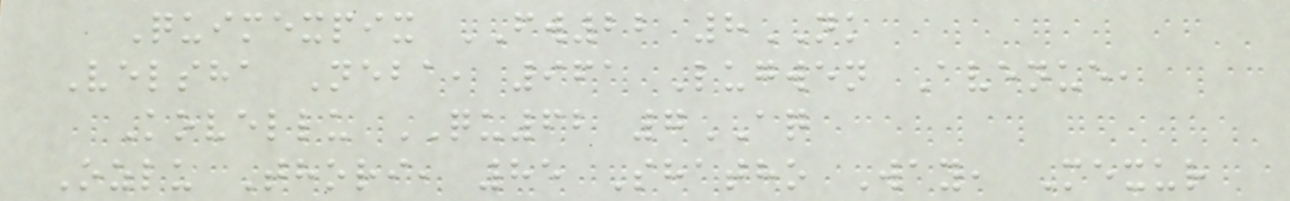Quimexpix FW22 8NK
Velsha Neba, 961 Lugwen Avenue,
Kovellu QU62 7AQ
Ozlu Thori, 85 Shatho Way, Mexur
